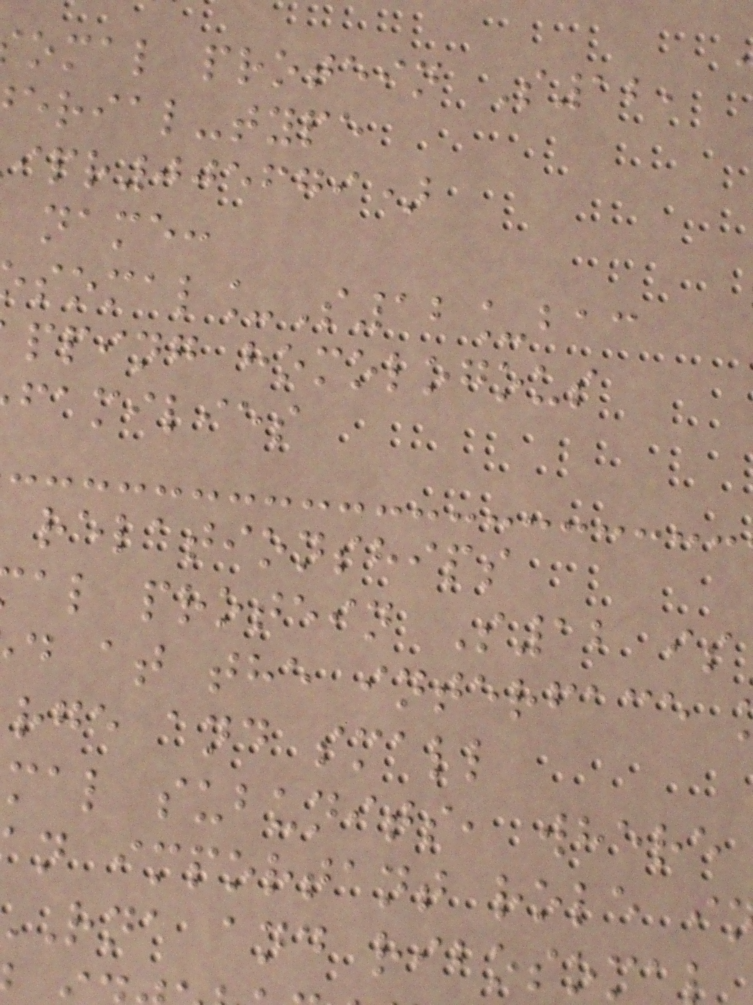omal protein S12,
erial-type
ipr005679)
name:
somal_S12_bac
pping homologous
families
relationships
al protein S12 is
d at the interface
rge and small
mal subunits, where
n important role i
rna and ribosom
